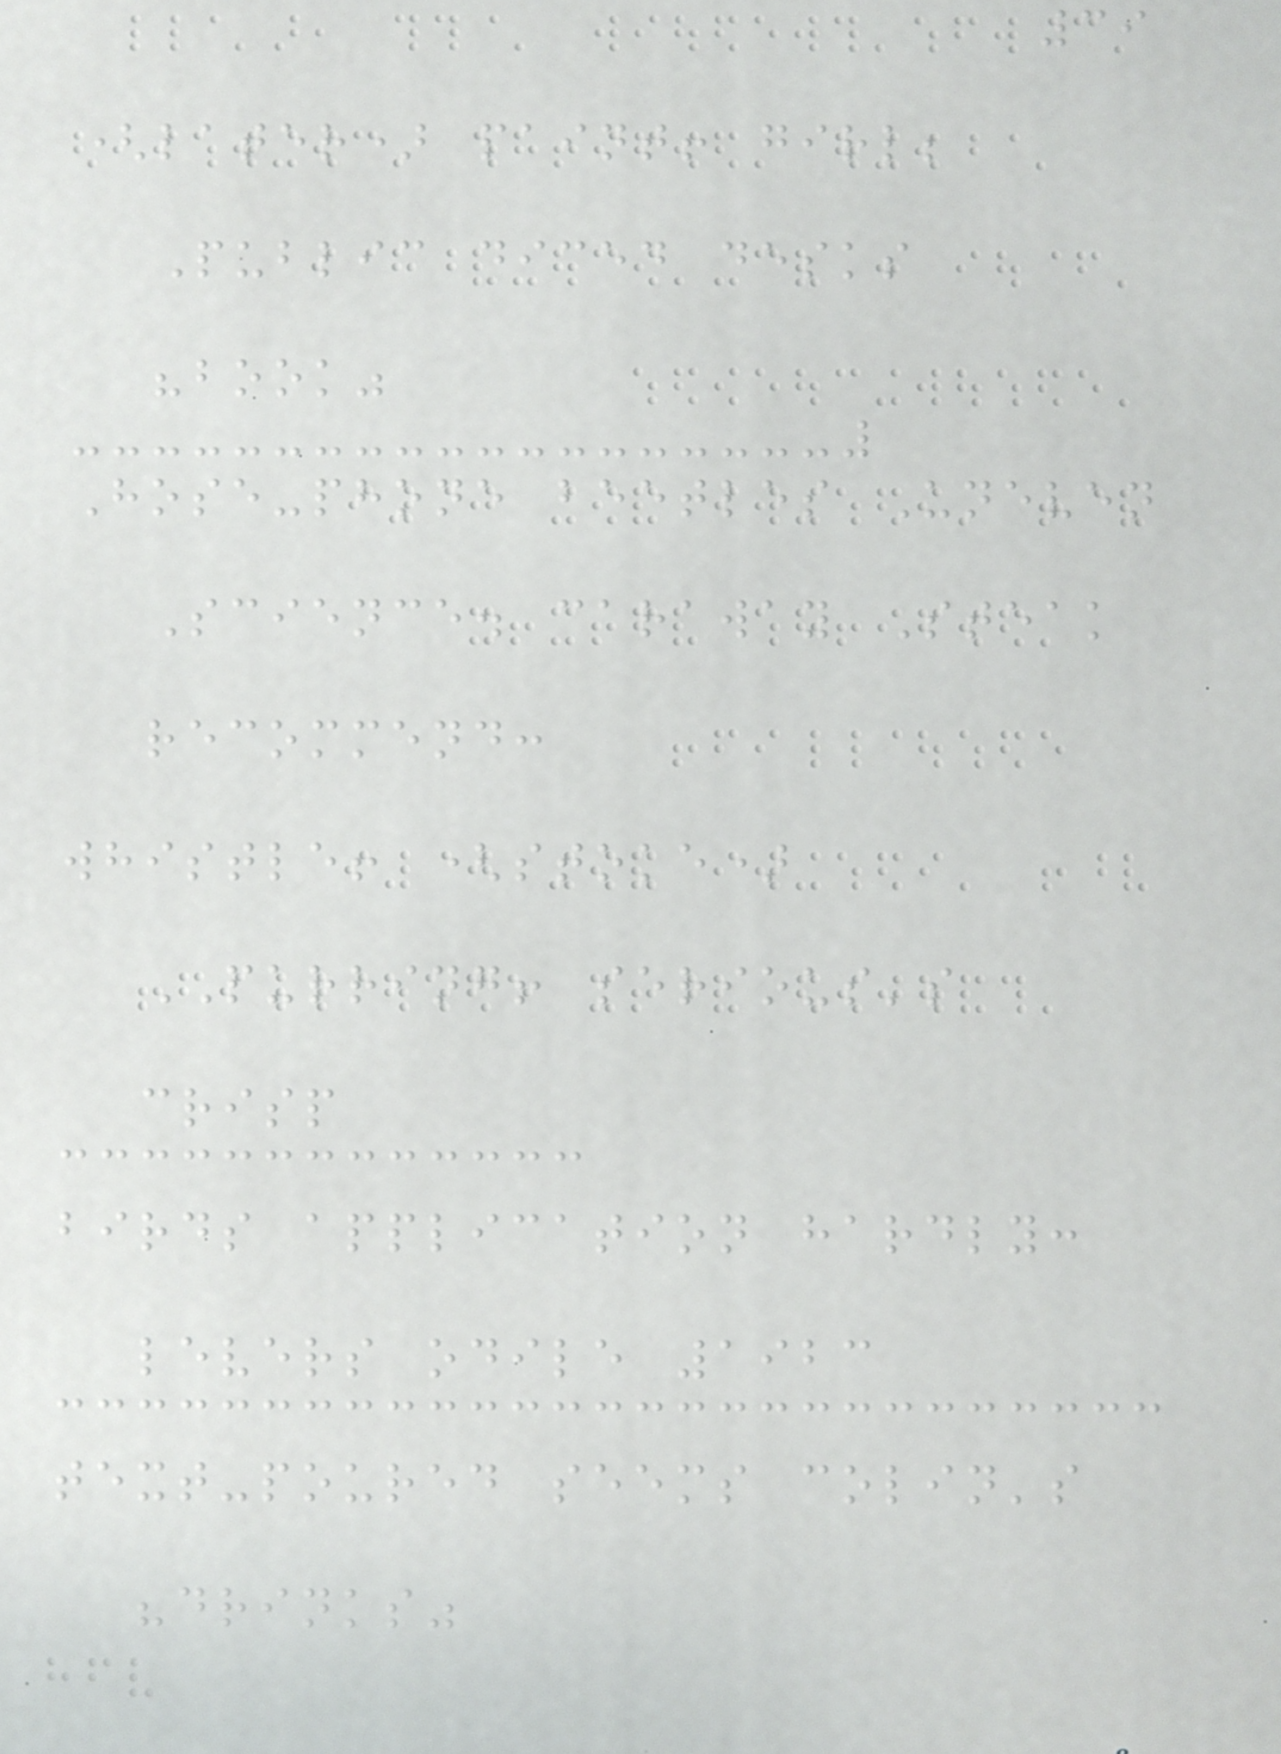39
(later) paint! girl;
Public diced desks
"book"
Hose-phone beetles Uneven
Science. caraway Steak
recommend:
whistle! (stoke)
PURRING! serious's
crisp
birds application hardly:
levers odile 1923
text-poured seems colin's
"drinks"
